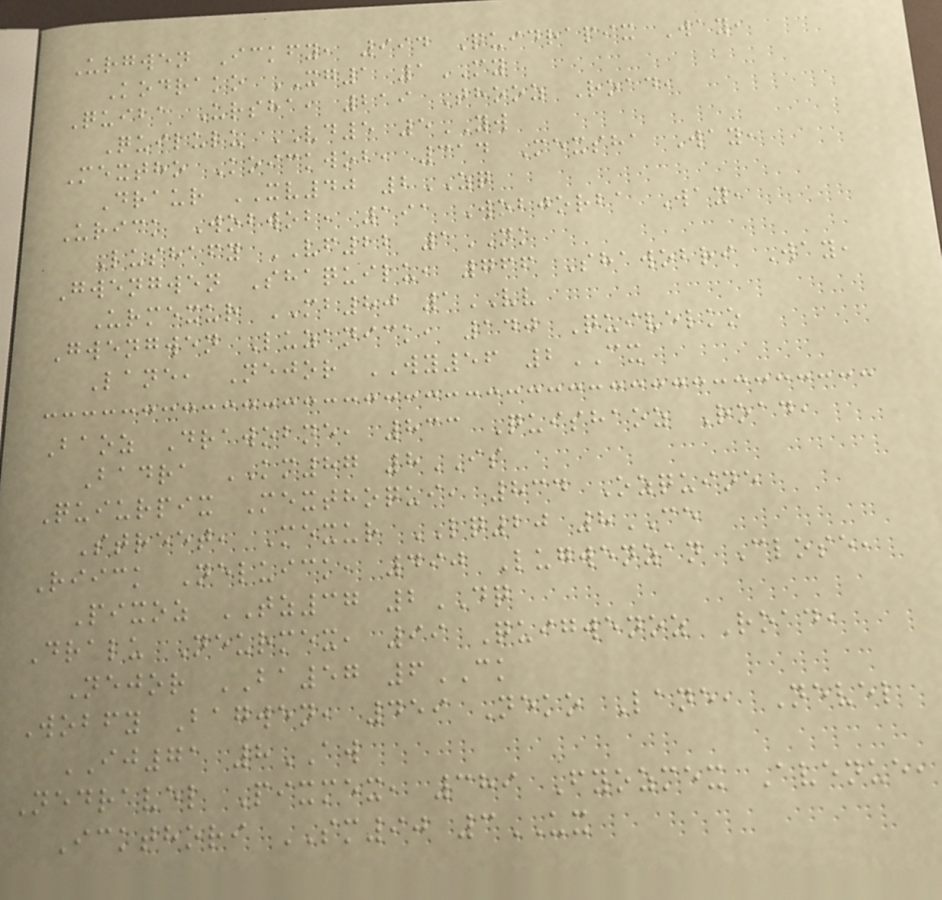Urgwen Ickfy, 994 Quidrapix Way,
Kodrako XG1 1MY
Quiba Ursha, 219 Thooz Road,
Quilulu VD5 5YW
Mextho Koickwob, 314 Mexsha Way,
Draur XV40 2ZQ
Urick Wobwob, 191 Wobjorba Way,
Lushafy VF22 1NK
Gwengwen Shaquilu, 766 Shawobri Way,
Urmexur MB80 1VV
Gwengwen Luzanick, 140 Quivelko
Lane, Nejor WY56 2CX
Baoz Drawobne, 833 Quishaoz Road,
Badra KM87 8IS
Quiurpix Mexthoqui, 834 Ozquine
Street, Mexur LQ20 8CE
Riick Neluick, 490 Lugwenzan Close,
Pixoz TZ37 2DQ
Dralu Neurmex, 99 Quigwenoz Road,
Nejor BA57 6CK
Wobfy Bagwen, 459 Neko Lane, Nevel
IJ71 8AW
Nedravel Pixmex, 389 Fyozmex Avenue,
Ickthori SM90 3UX
